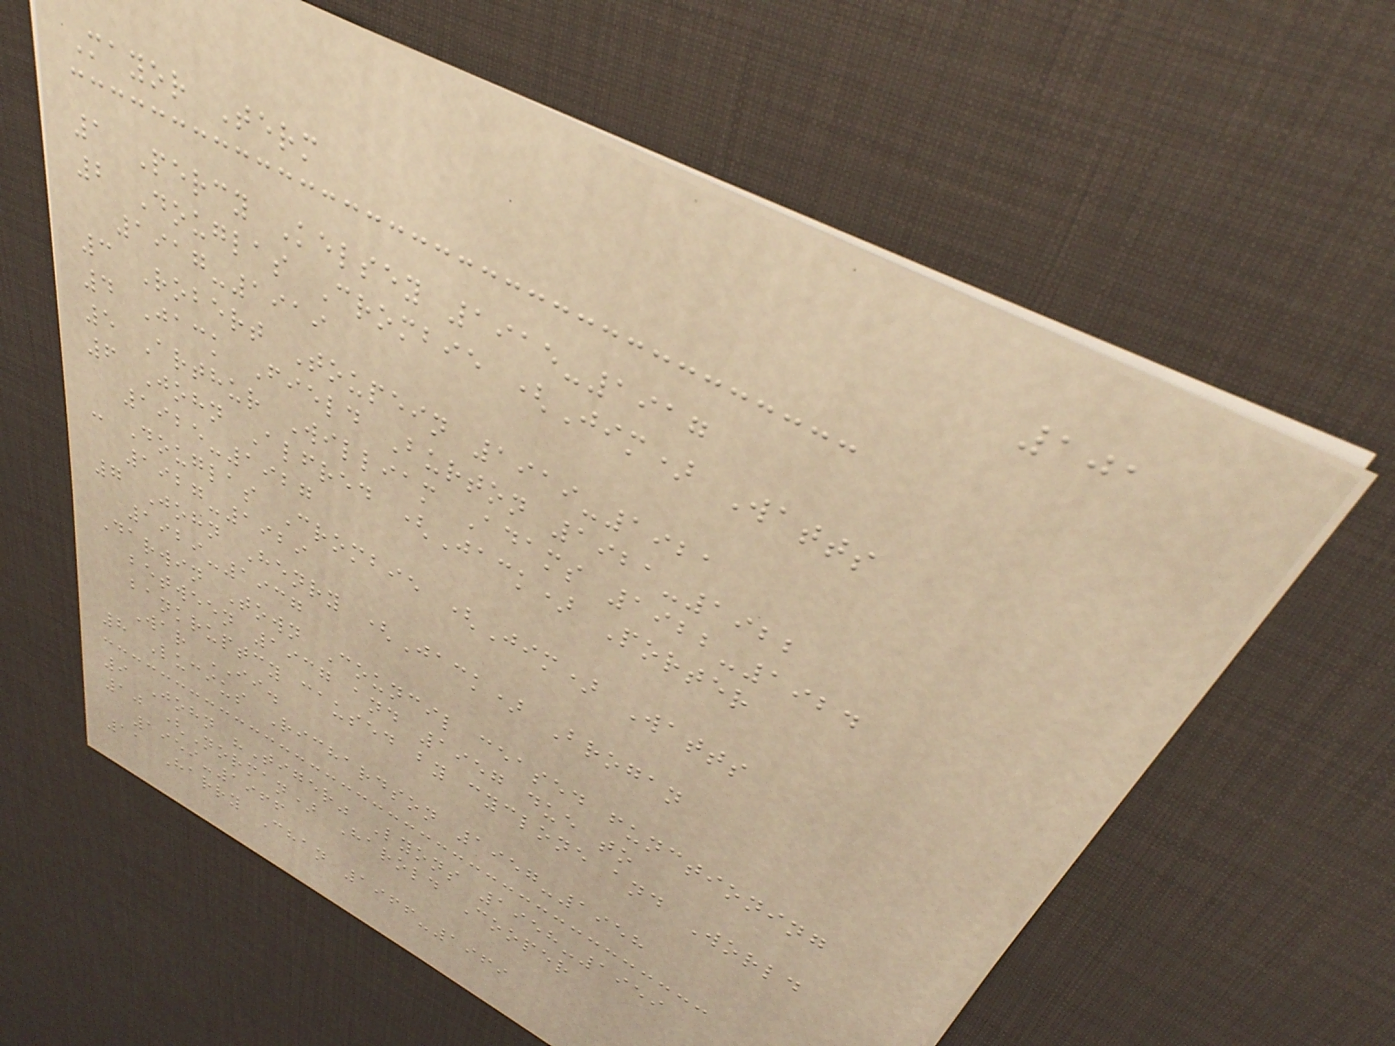101
Mayor Term
1 Percy Kelsey 1915-1917
2 Douglas Crombie (Jim) Watts
1917-1919
3 Robert Toupein 1919-1921
4 Jack Field Burton 1921-1922
5 Arthur William Adams 1922-1924
6 John Alfred (Jack) Porter
1925-1927
- Douglas Crombie (Jim) Watts
1927-1929
7 John Henry (Jack) Brogan
1929-1937
Darwin Town Council ceased functioning
between 1937 and 1957 due to
bankruptcy caused by cyclone and World
War II.
8 Lucius Richardson 1957-1958
9 John "Tiger" Lyons 1958-1959
10 (Norman) Harold Cooper
1959-1966
11 Harry Chan 1966-1969
